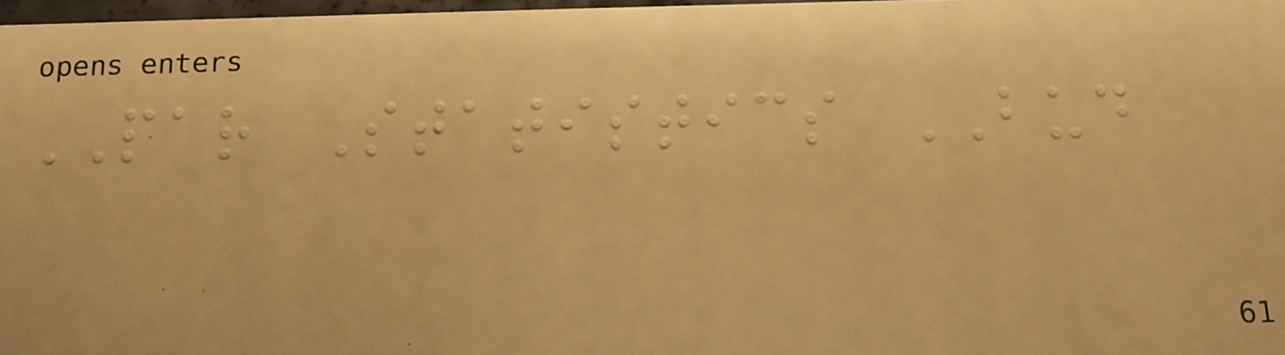PAR Statistics BUD
